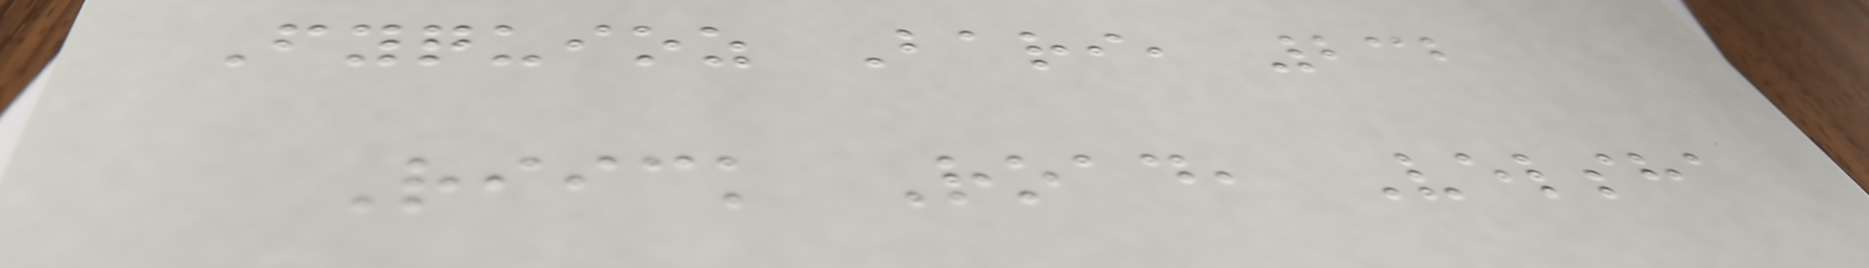Fyquioz Bari, 232
Riick Road, Velsha
